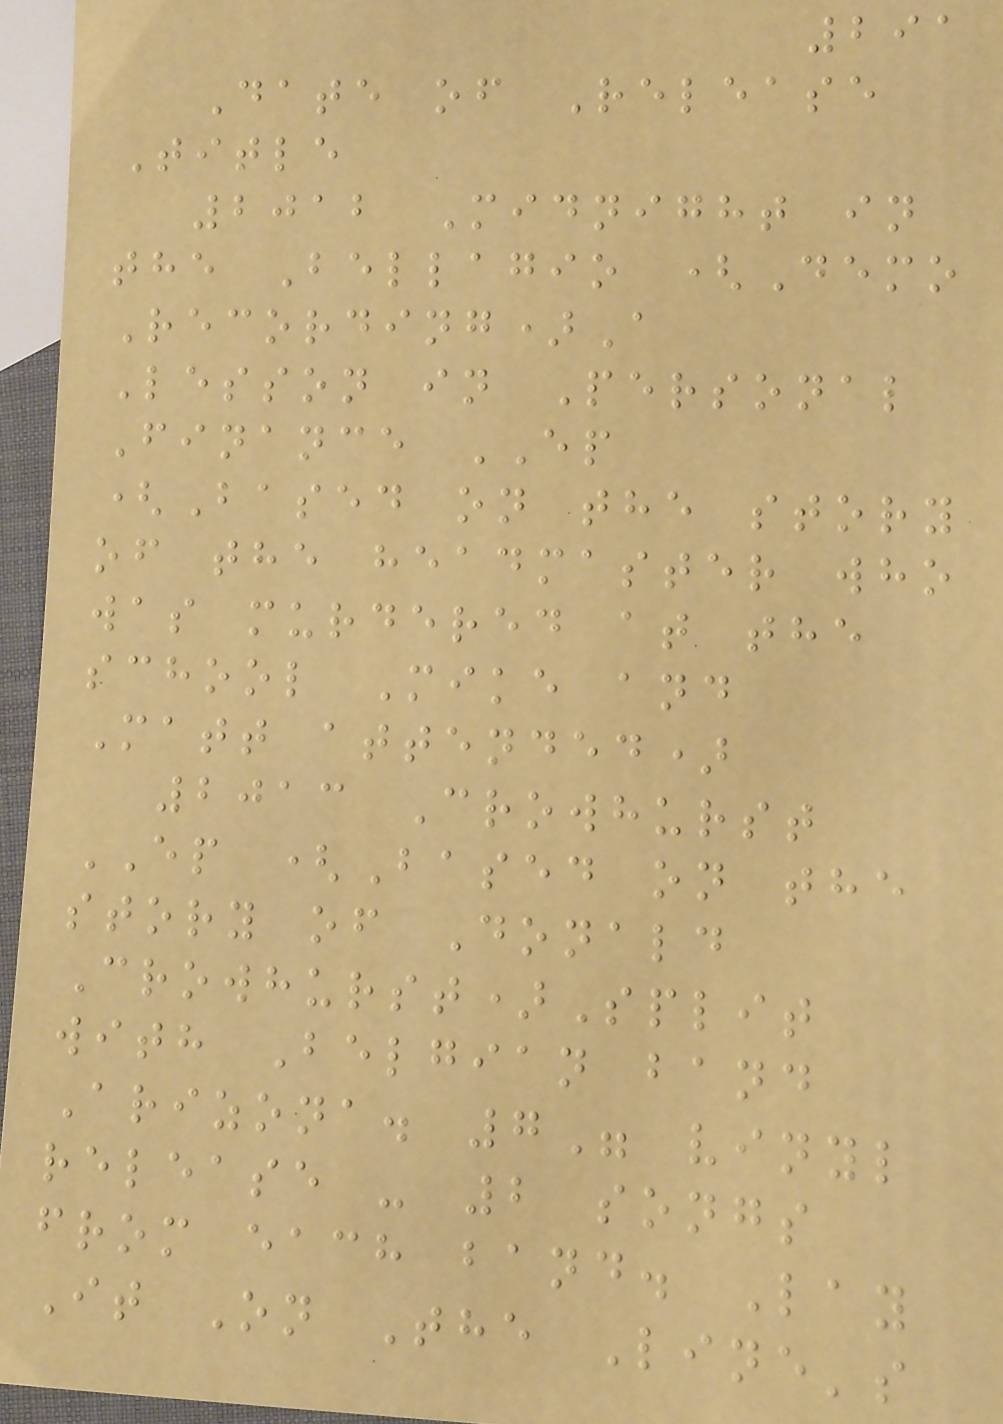291
Date of Release
Title
2012 Midnight in
the Bellagio (Demo
Recording)A
Lesson in Personal
Finance EP
(Based on the story
of the headmaster who
was murdered at the
school Mike and
Matt attended)
2013 Crowhurst
EP (Based on the
story of Donald
Crowhurst)Split
with Belgian band
Arizona. 7" vinyl
release - 2 songs
from each band. Lay
It On The Line's
